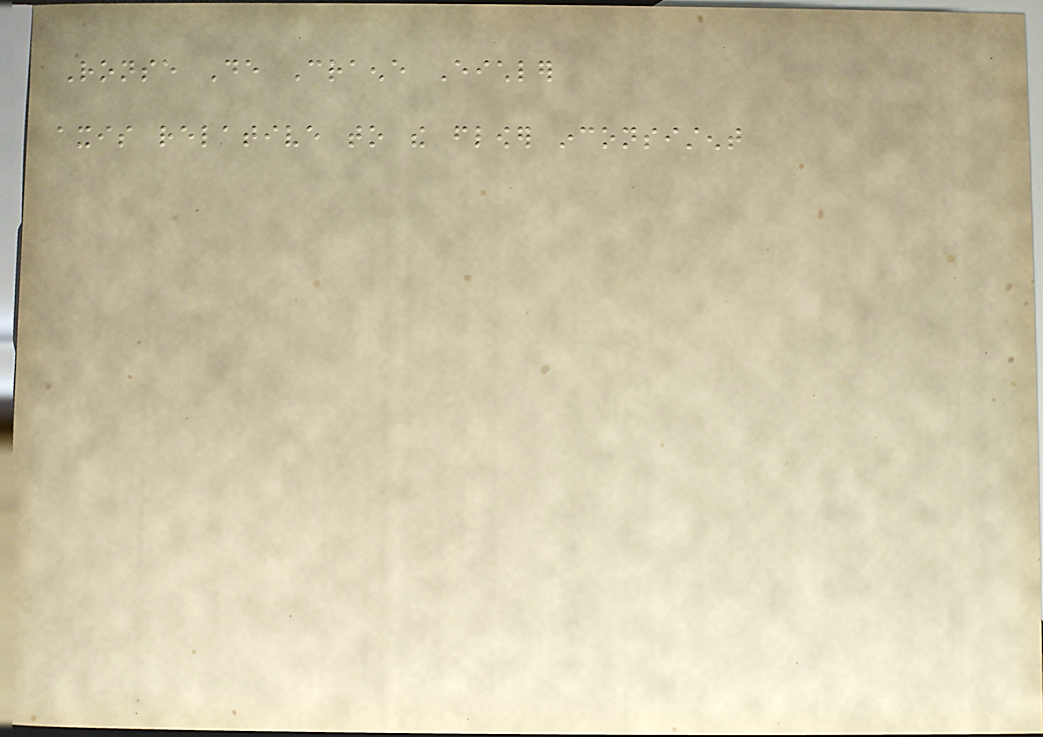Ronse De Craene Eichler
axis relative to the flower inconsistent
